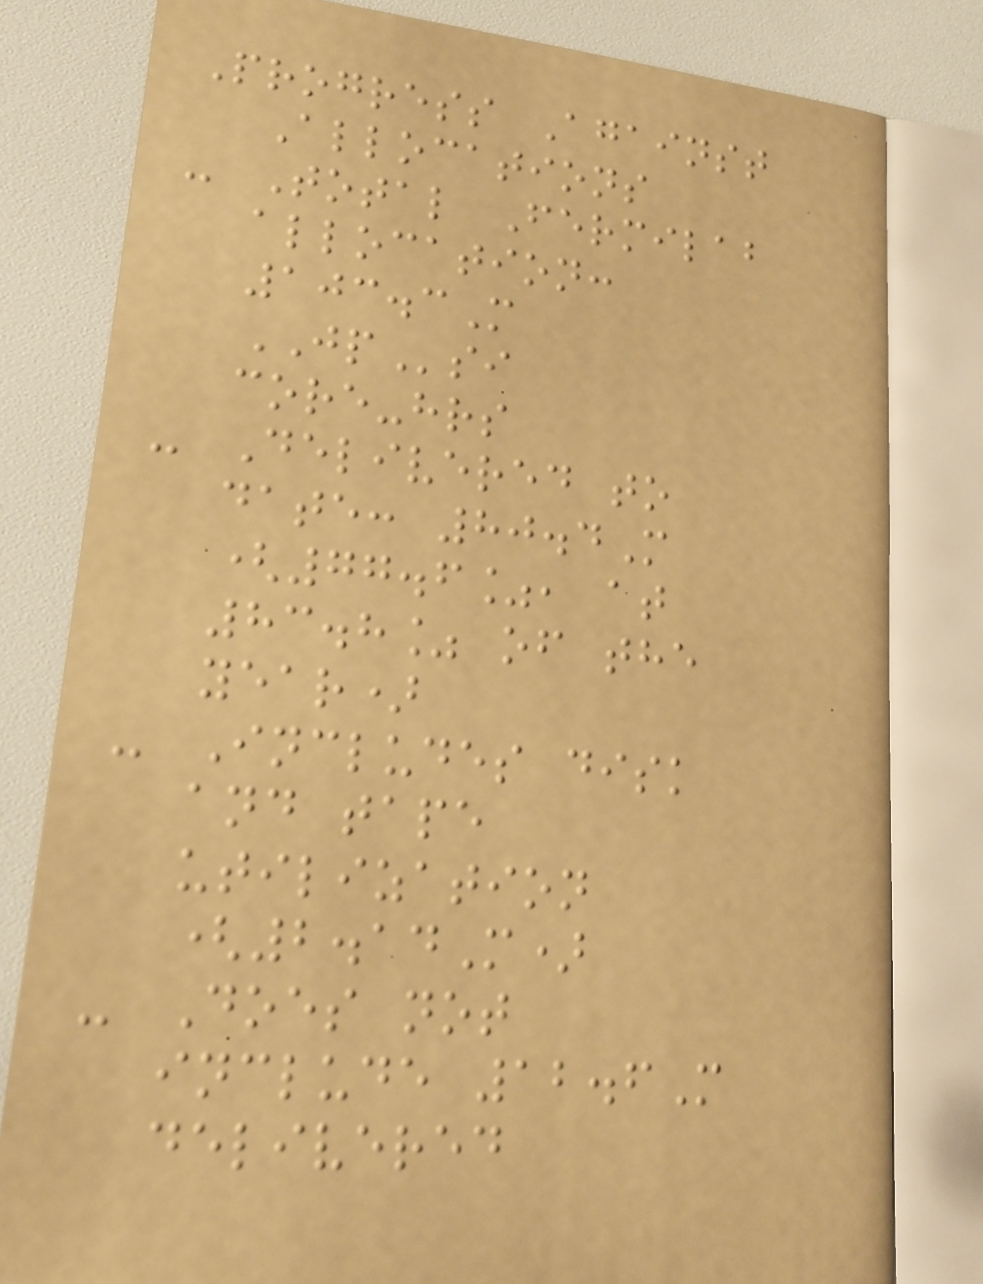Progress Against
Allocations
- Total Fermilab
allocation:
103.3M
JPsi
core-hrs
- Delivered to
date: 80.4M
(77.6%, at
83.8% of the
year)
- Includes disk
and tape
utilization
(2.14M)
- Does not
include 12.6M
delivered
